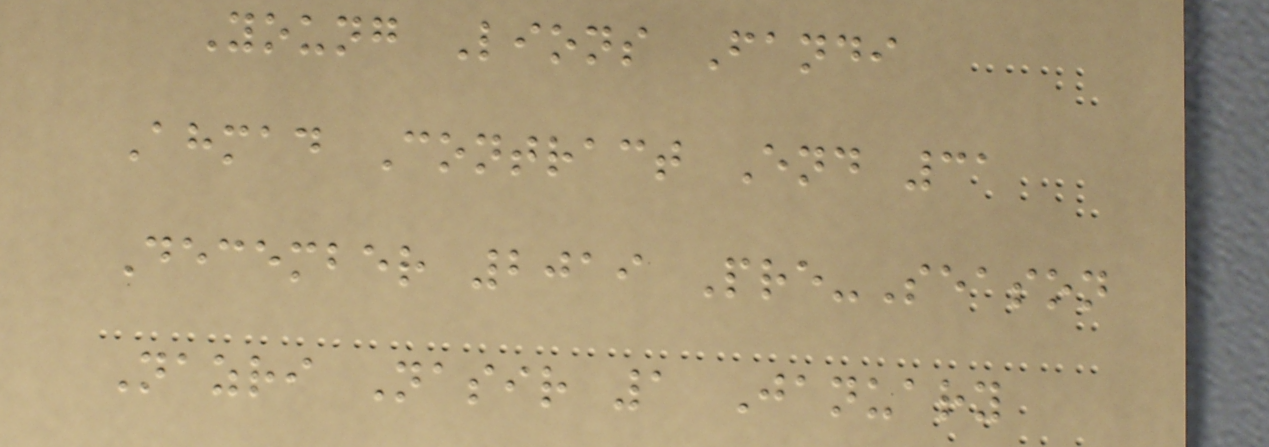Young Lions Fandi
Ahmad Contract End 31
December 2019 Pre-Season
Nazri Nasir 1 January
